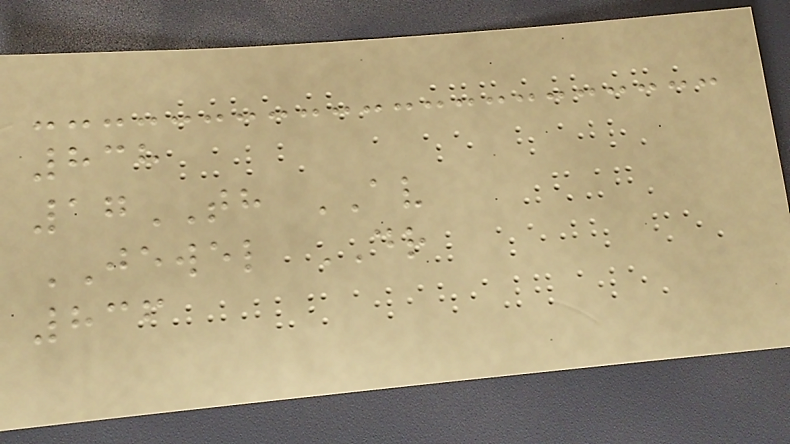838
17TH AV
JEWEL DR
836
